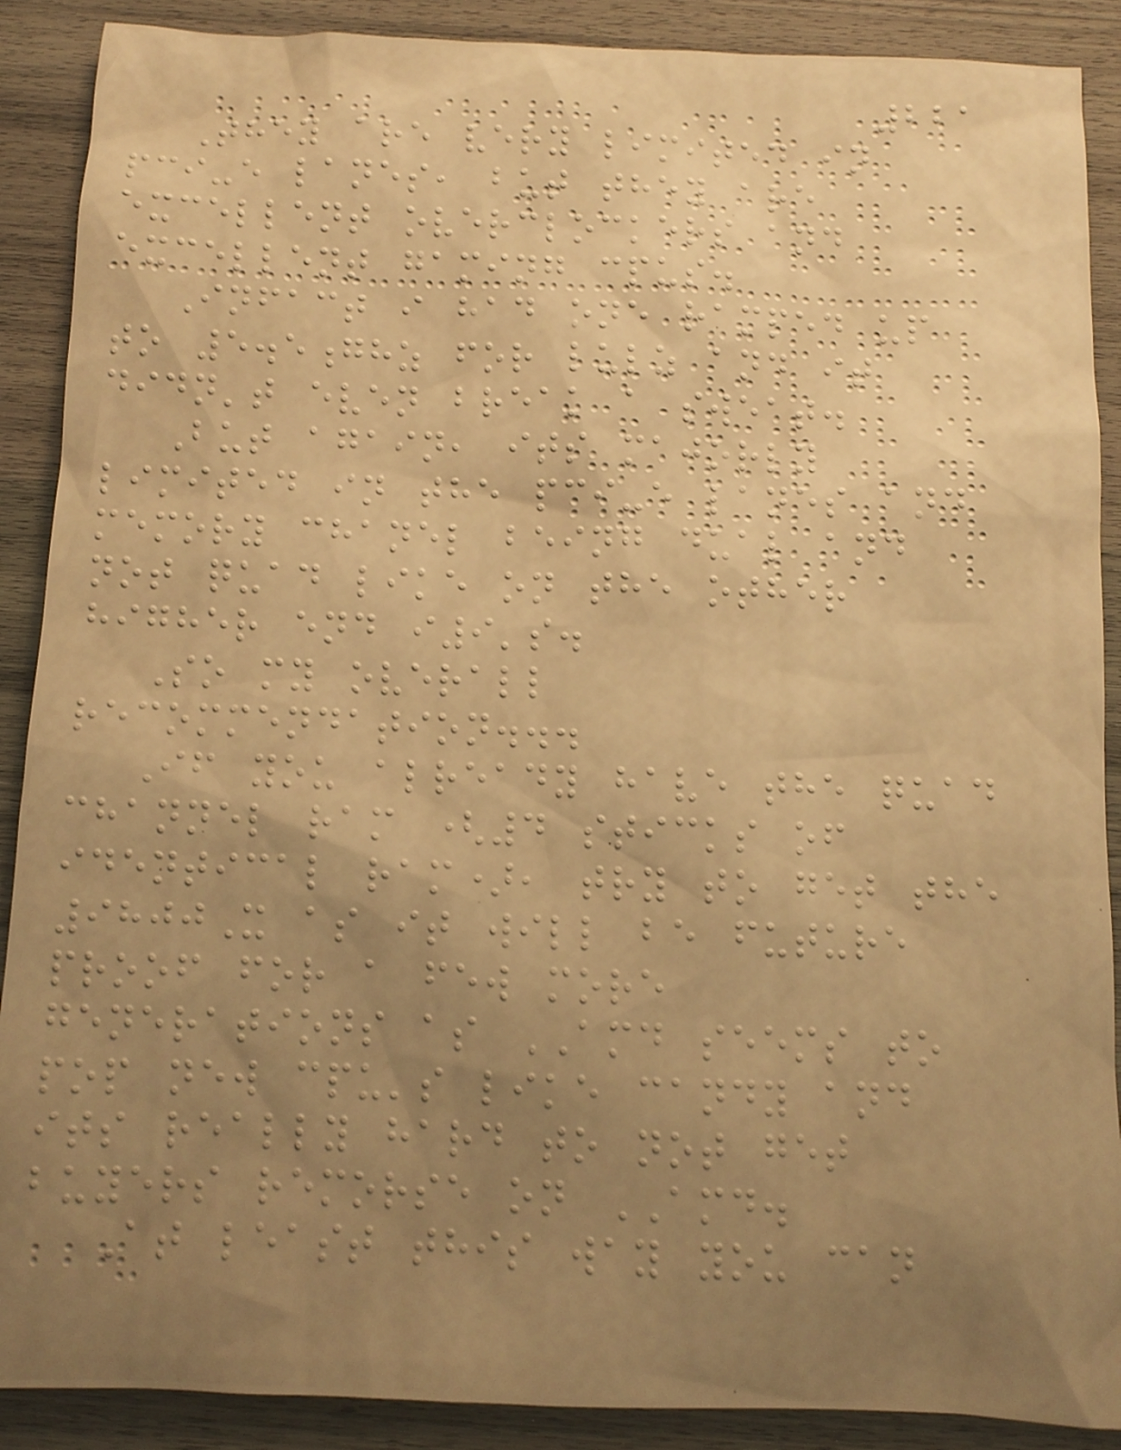221
They are very limited in
pci-e lanes, but they are
excellent overclockers and
excellent gaming cpus.
Infact i had one ramped up
to 5.5ghz for lulz and it
didn't even break a sweat.
But again, its majorly
limited in the pci-e lanes and
memory chanel being dual and
not quad like on the other
higher end i9's.
So my overall
recommendation...
If you already have the quad
channel ram (4 sticks of
identical ram), try to get the
9800X as it will be future
proof for a few more
generations as AMD seems to
pop new cpu's like candy and
its really hard to not get
buyers remorse on AMD.
At least this way you can
